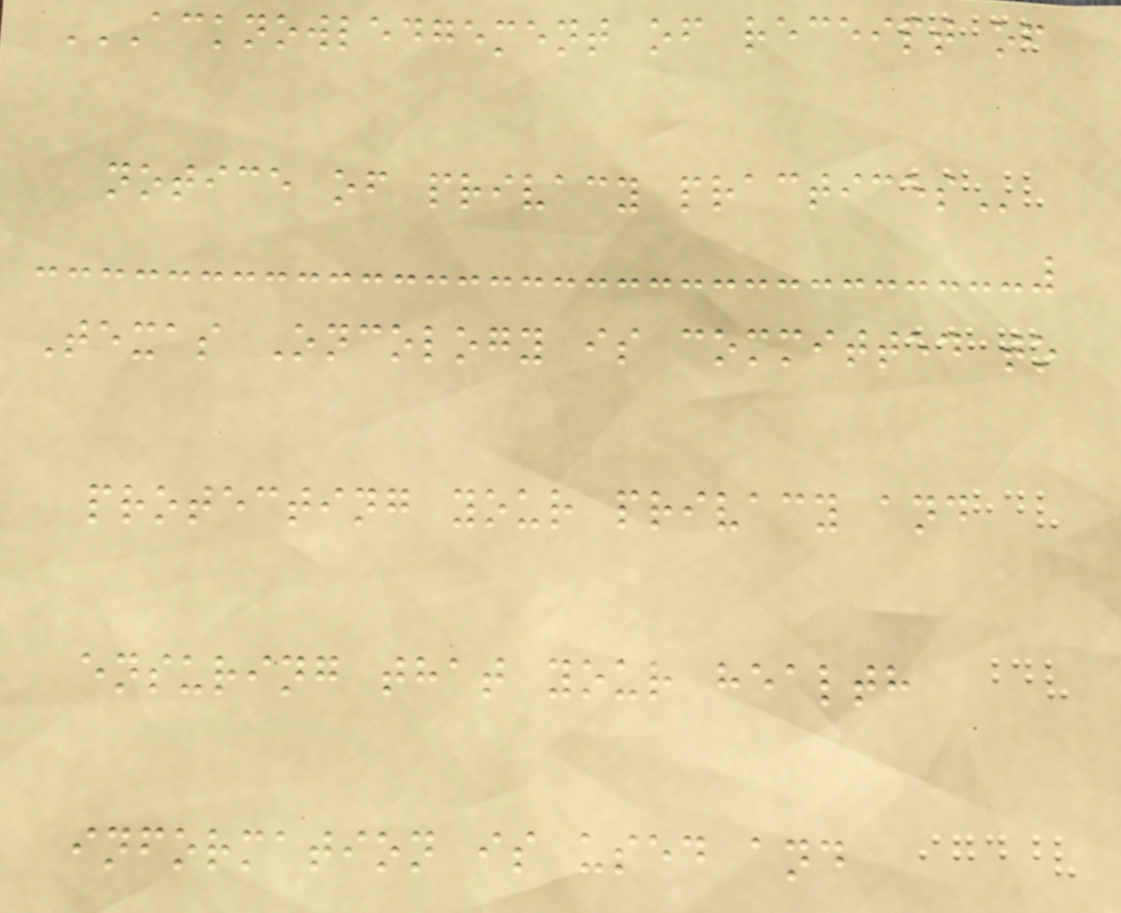ACKNOWLEDGEMENT OF RECEIPT OF
NOTICE OF PRIVACY PRACTICES
Texas Oncology is committed to
protecting your privacy and
ensuring that your health
information is used and
